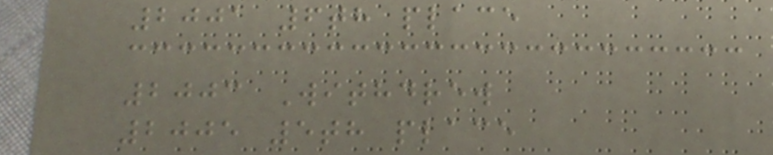2001 6th place
2003 Withdrew
2005 5th place
